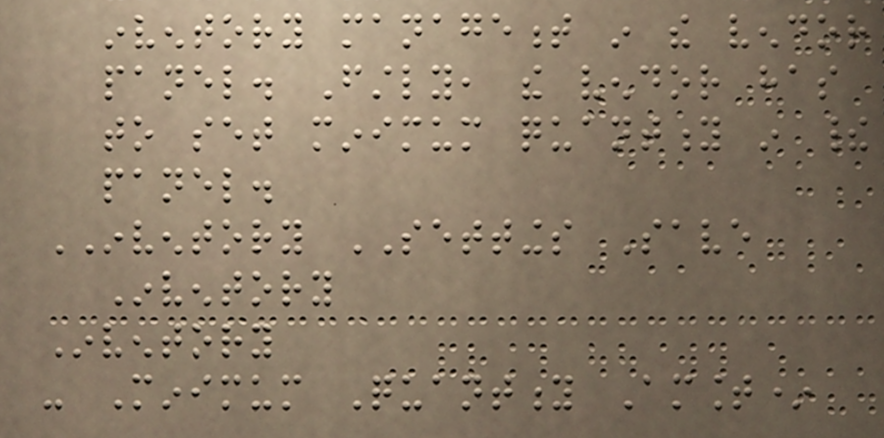inventory management in the vendor
panel. Firstly, the vendor has
to set minimum quantity in their
panel.
INVENTORY SETTINGS Save
Inventory
Inventory
- Minimum Quantity Amount*
